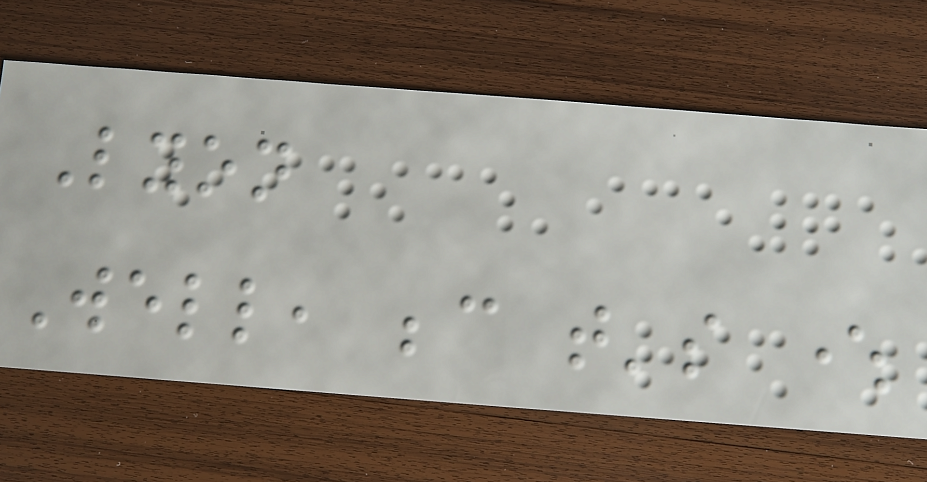Lyon
Well, because that's where
